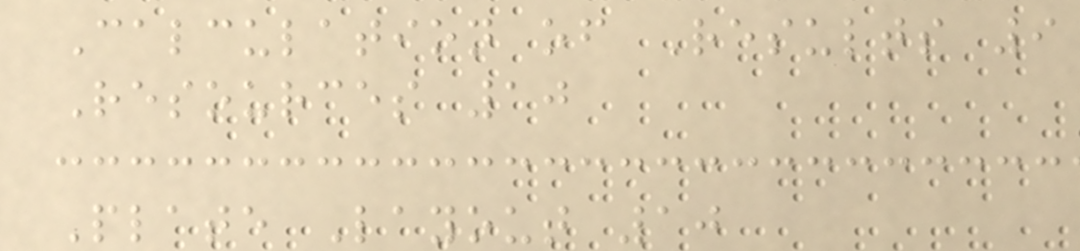Calculation of Results 9
Resources 10
Plate Layout 10
